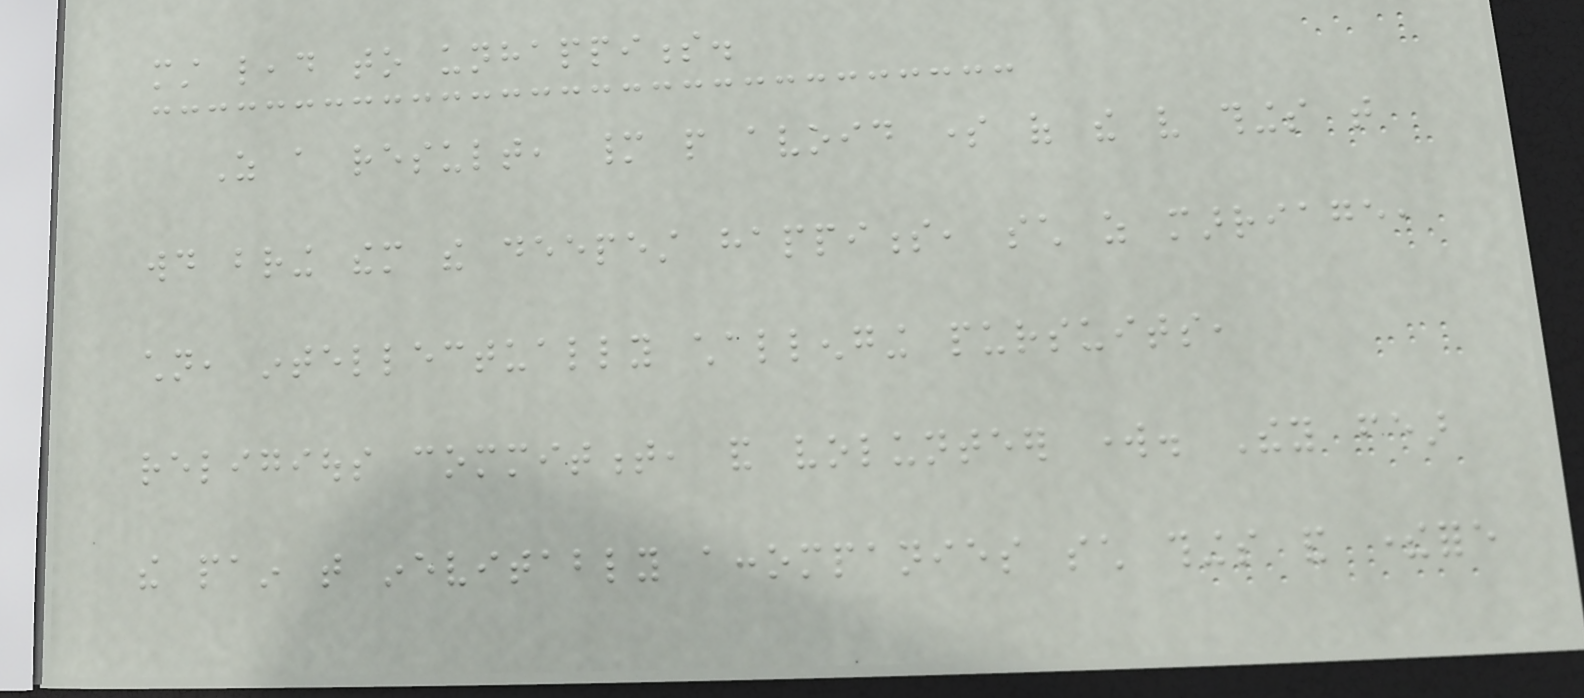must lead to unhappiness.
As a result, many people avoid some of the very things that
would bring them the deepest happiness, such as marriage,
children, intellectually challenging pursuits,
religious commitment, and volunteer work. They fear
the pain that inevitably accompanies such things and therefore
